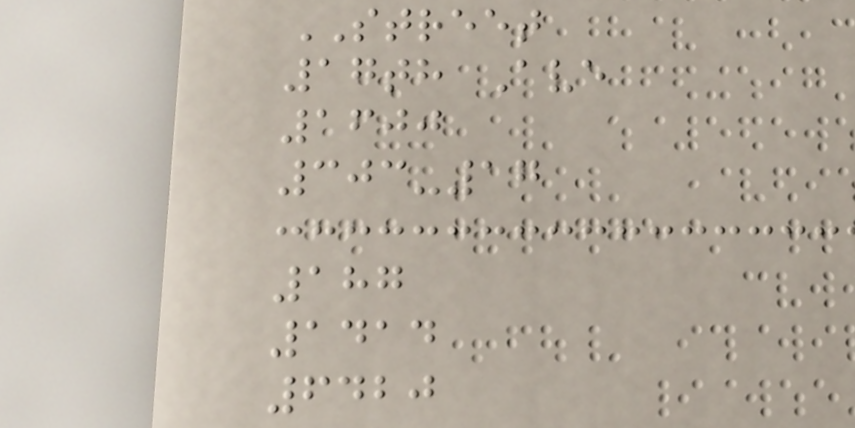STREET
17th Ave
1600
303-17
187
1414
6420
